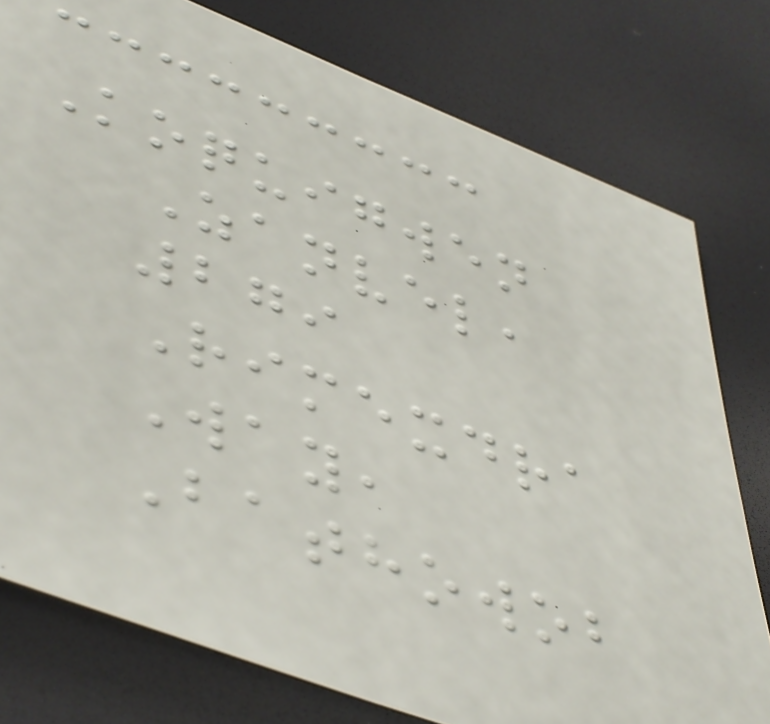Koquigwen
Zanvel,
279
Rimexdra
Way,
Bathowob
